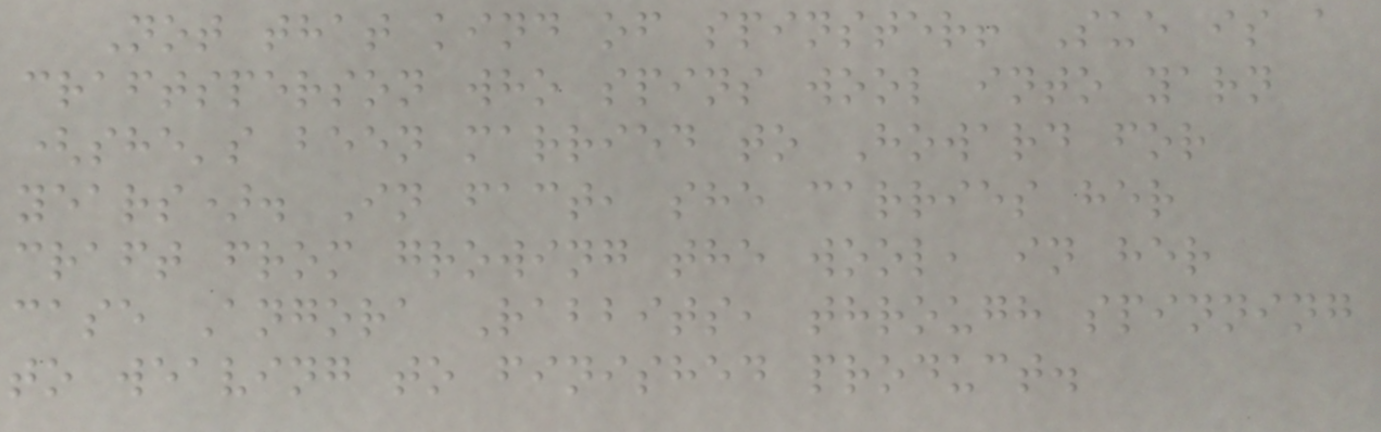Not that kind of spinster! Sue is a
craftsperson who spins wool into yarn
(she's been married to Howard for
years). In fact, she carries her
craft from growing the wool, in her
case Angora Rabbits, through spinning
to weaving to finished product.
